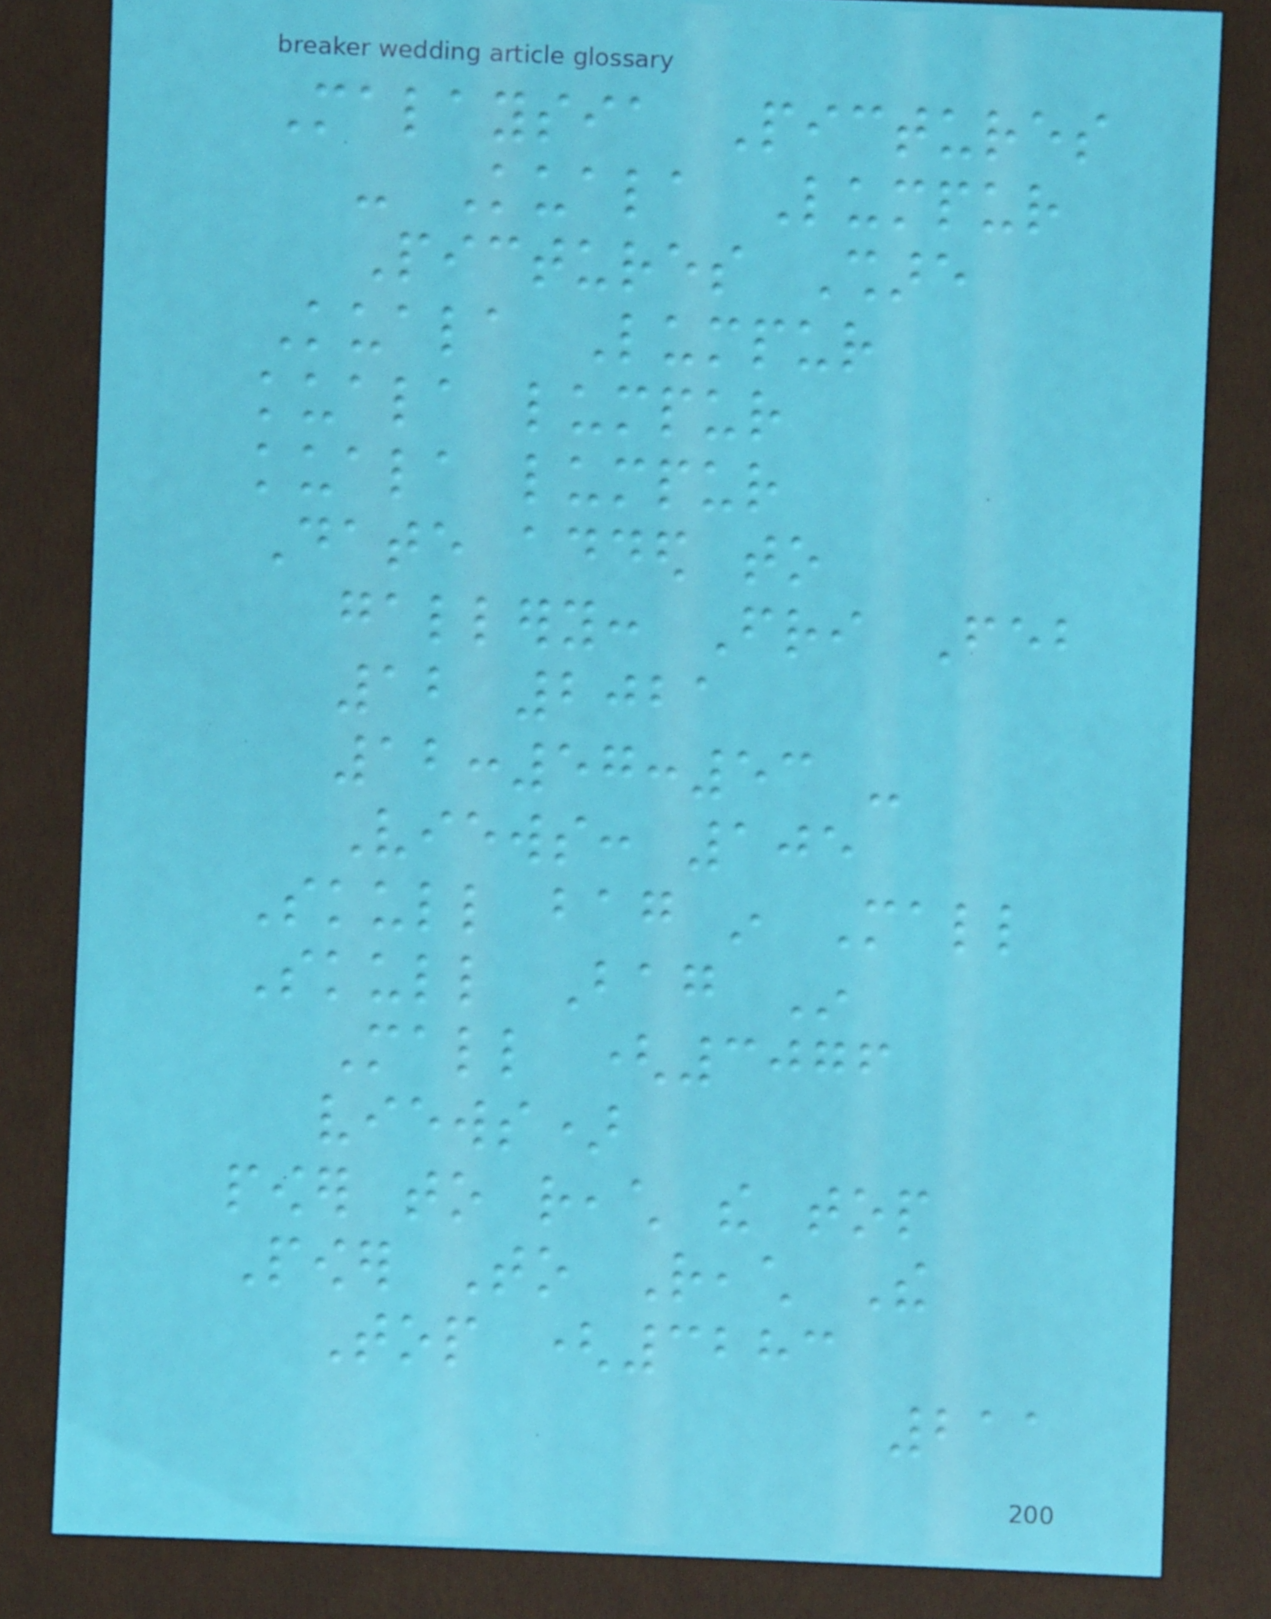Malaysia Pictures
- Kuala Lumpur
Pictures Share
Kuala Lumpur
kuala lumpur
kuala lumpur
Date added to
gallery: Fri Feb
12 2021
12:57:53 -
Views: 105
Skull bag in Mall
Skull Bag In
Mall (3076
views)
power to reach the top
Power To Reach The
Top (3283
211
